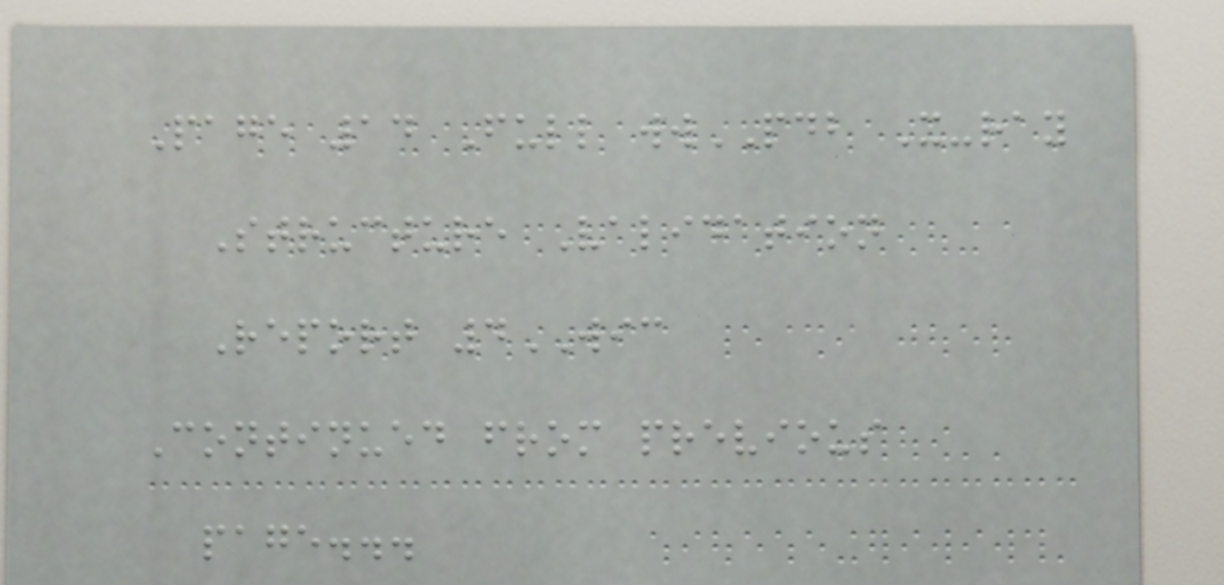Page 14 Full wwPDB X-ray
Structure Validation
Report 4WIC
Continued from previous
page...
